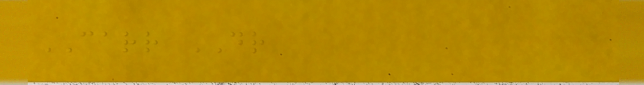CARR DR
